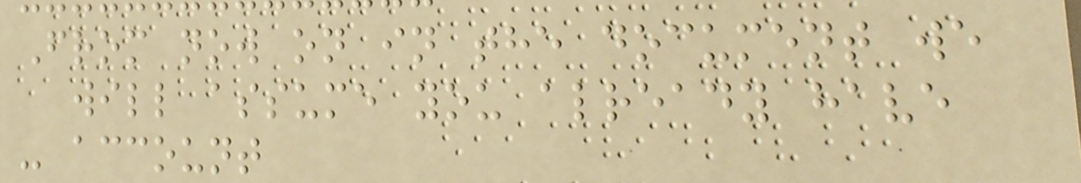From now on in the document we
will assume you already have
- account
